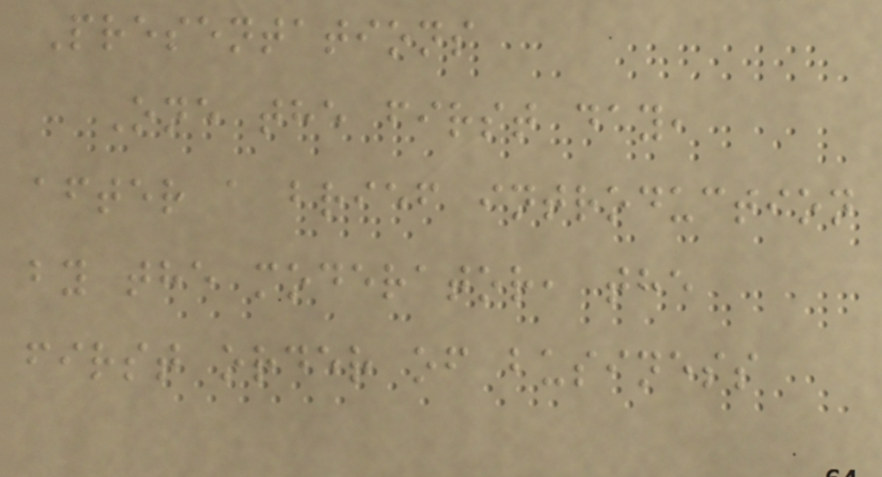Presentations
One the first day,
after a brief introduction
by the moderator, the
first order of business
